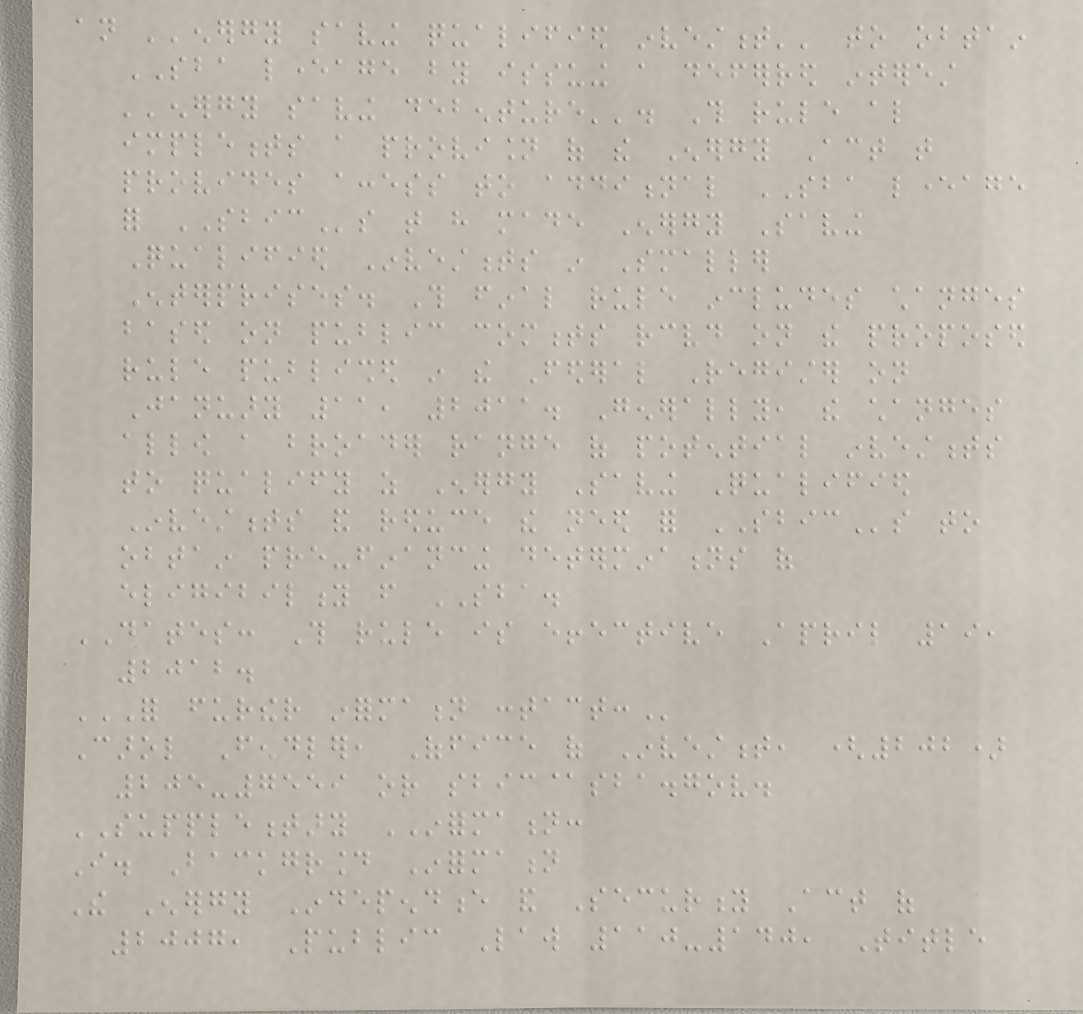an ''energy saving qualified investment'' to obtain
SBA leverage by issuing a deferred interest
''energy saving debenture''. This rule also
implements a provision of the Energy Act that
provides access to additional SBA leverage
for SBICs that have made Energy Saving
Qualified Investments in Smaller
Enterprises. This final rule includes changes
based on public comments received on the proposed
rule published in the Federal Register on
January 11, 2011. Generally, the changes
allow a broader range of potential investments
to qualify as Energy Saving Qualified
Investments and reduce the need for SBICs to
obtain pre-financing determinations of
eligibility from SBA.
DATES: This rule is effective April 19,
2012.
FOR FURTHER INFORMATION CONTACT:
Carol Fendler, Office of Investment, (202)
205-7559 or sbic@sba.gov.
SUPPLEMENTARY INFORMATION:
I. Background Information
The Energy Independence and Security Act of
2007, Public Law 110-140, Title
